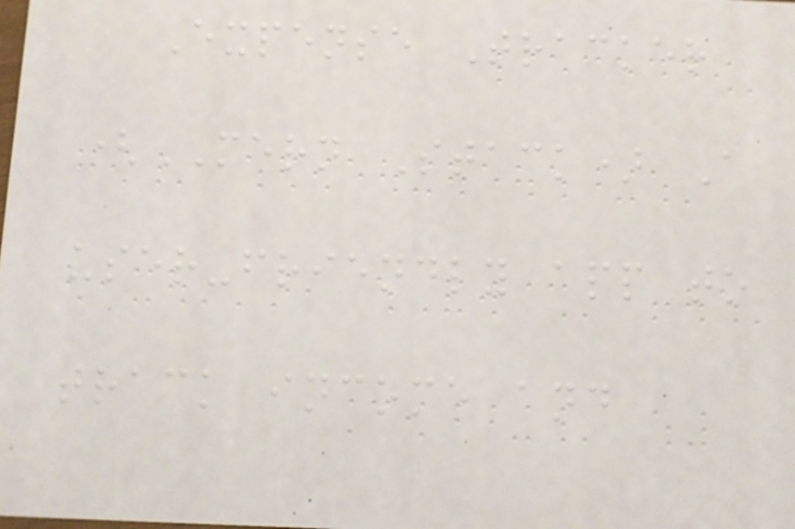Expense Tracker
(MERN Stack) A
user-friendly app to
track income and
